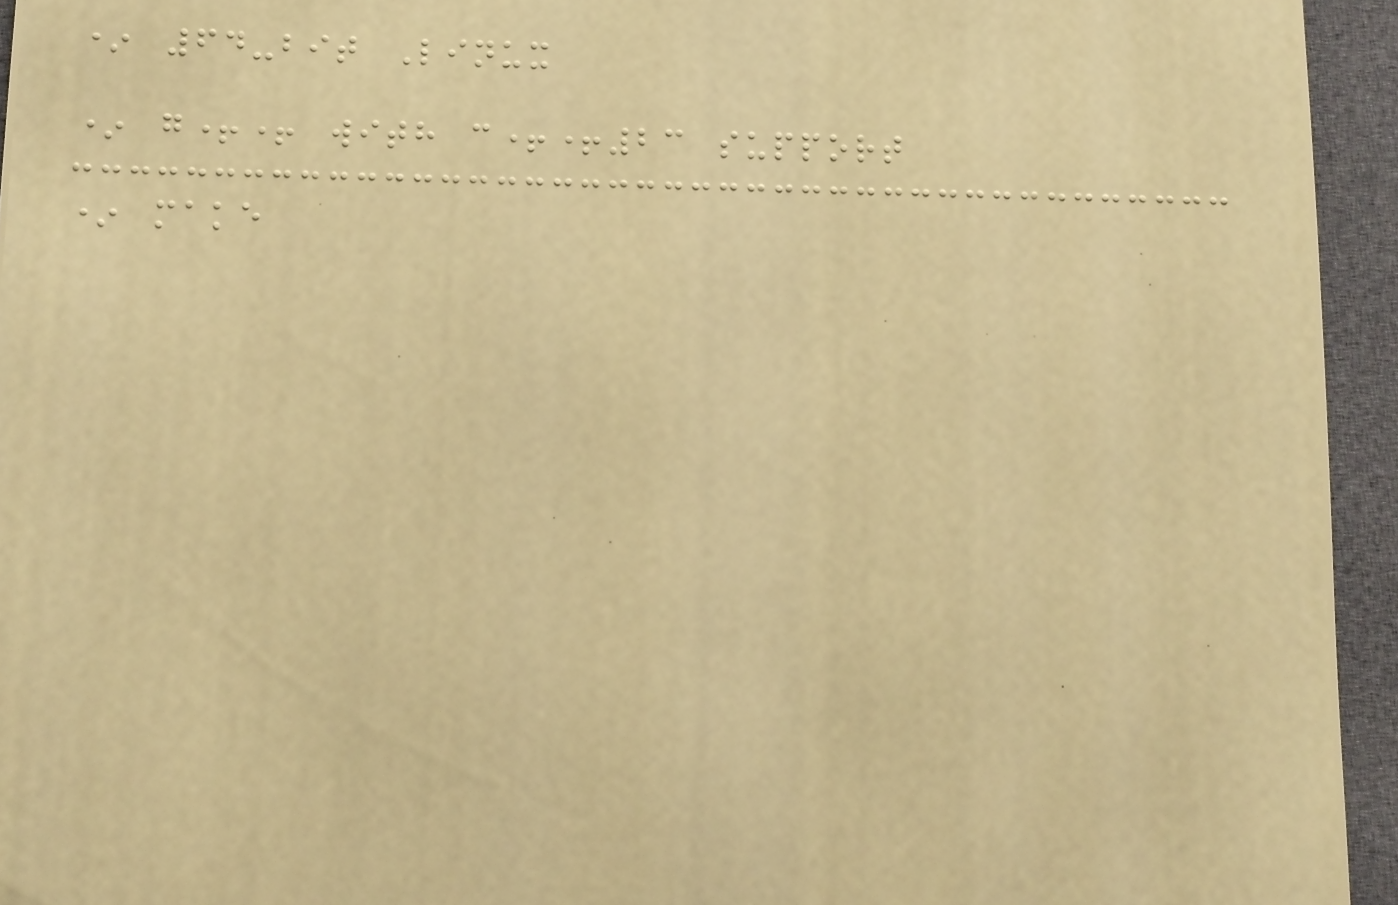* 64-bit Linux
* g++ with c++23 support
* make
